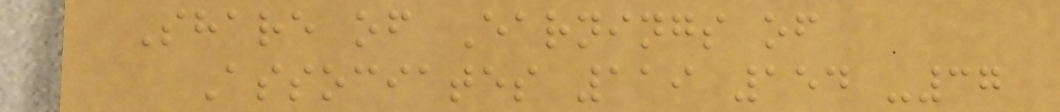Share of Earnings of
Associates 119 154 -37
